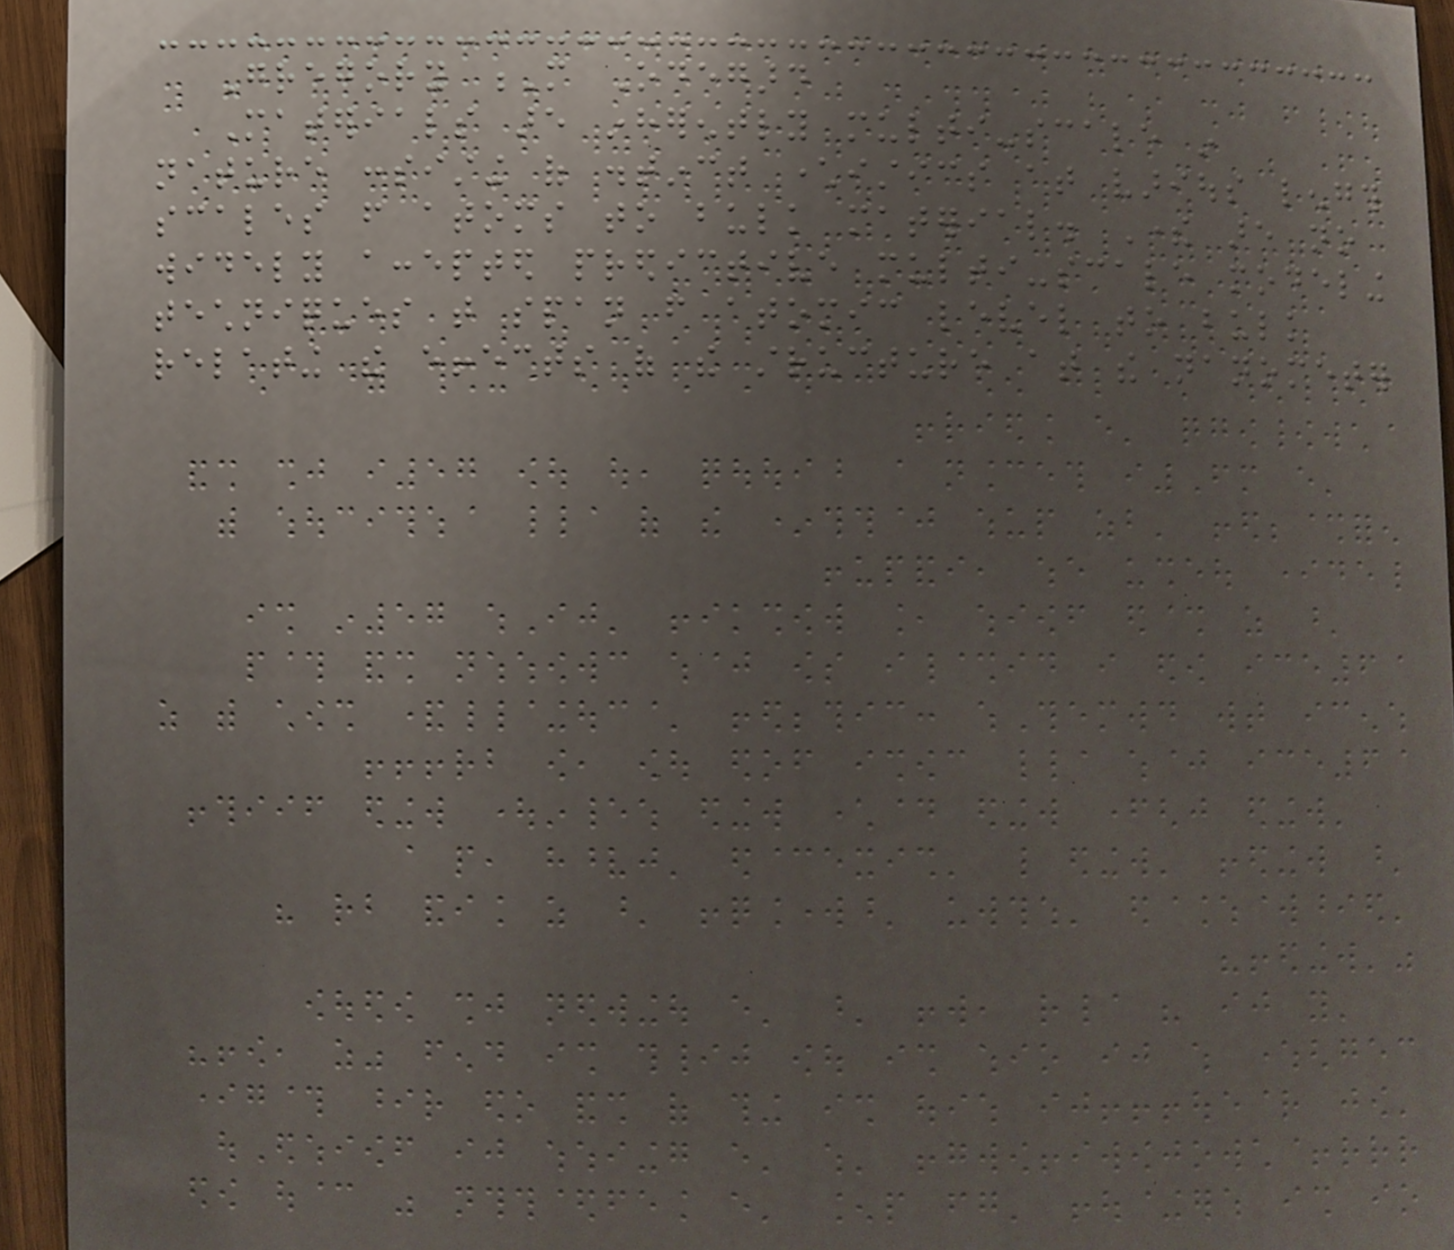Gregory M Odegard
Materials are inherently multi-scale in
nature consisting of distinct characteristics at various length
scales from atoms to bulk material. There are no
widely accepted predictive multi-scale modeling
techniques that span from atomic level to bulk
relating the effects of the structure at the nanometer
